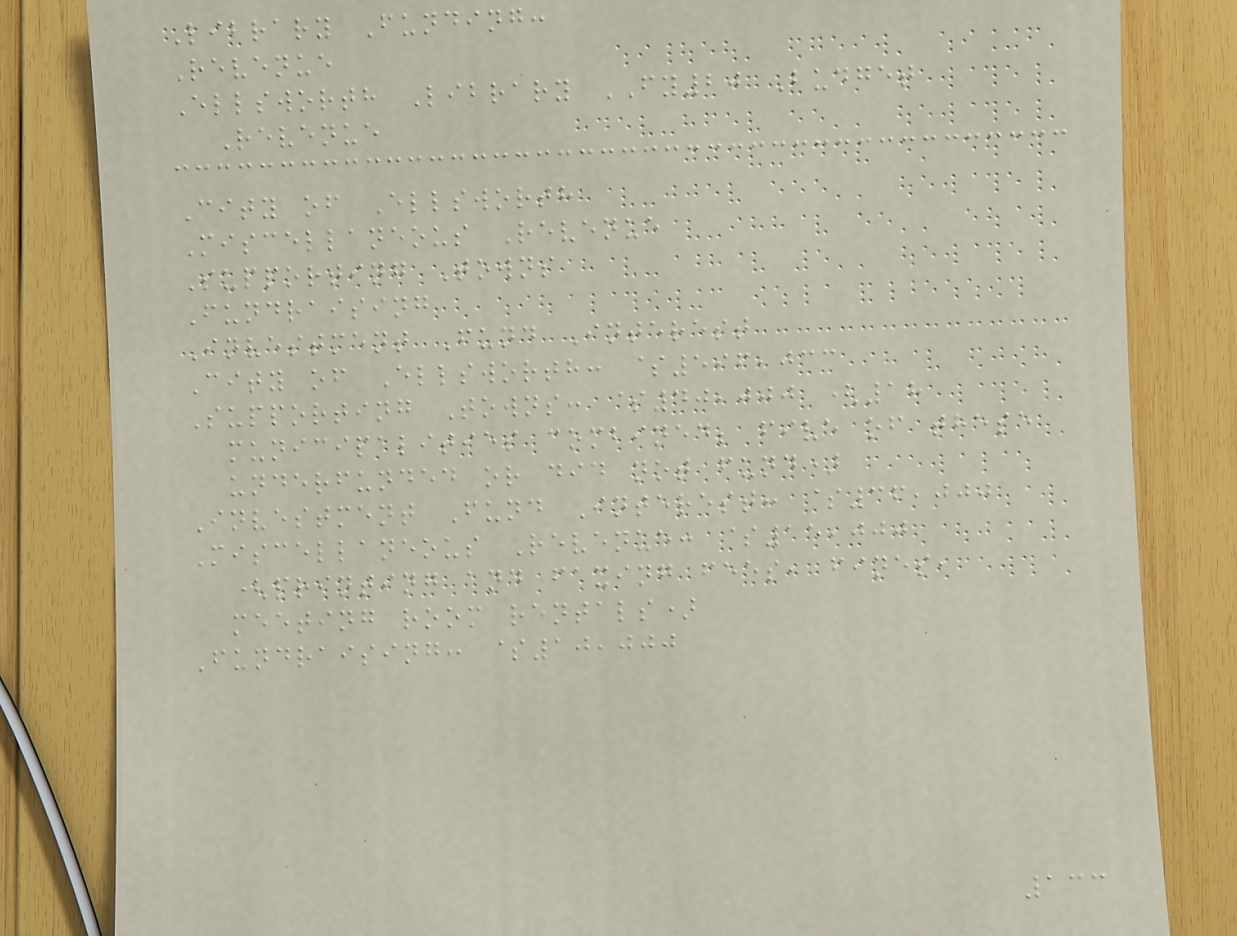Library Funding:
Revenue
Ellsworth Library FY20 Budget
Revenue
City of Ellsworth
Miscellaneous Revenue
Supporting Towns
Fundraising
Investment Fund Interest
City of Ellsworth: $596,033
Supporting Towns: $40,000 (18
municipalities combined; five of these
underfunded or did not fund)
Investment Fund Interest: $36,000
Miscellaneous Revenue: $15,000
(printing and faxing fees, fines,
meeting room rentals)
Fundraising: $10,000
133
